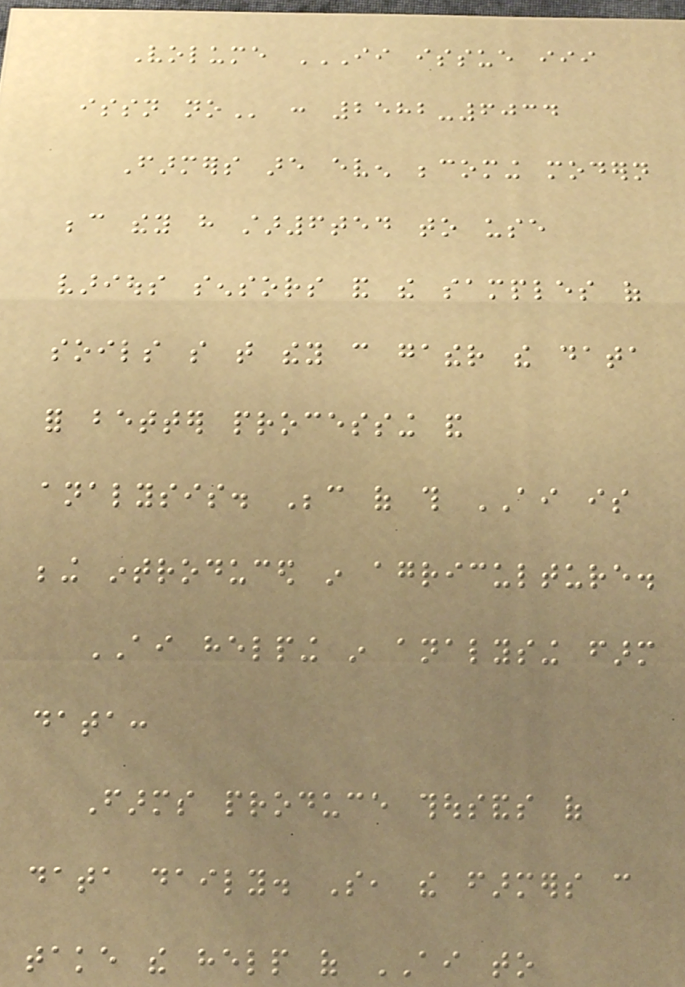Volume II ISSUE III
ISSN NO : 2582-6034
Farmers are even becoming modern
because they have star6ted to use
various sensors and the samples of
soils so that they can gather the data
for better processing and
analysis. Because of this AI is
being introduced in agriculture.
AI helping in analysing farm
data:
Farms produce thousands of
data daily. So, the farmers can
take the help of AI to
